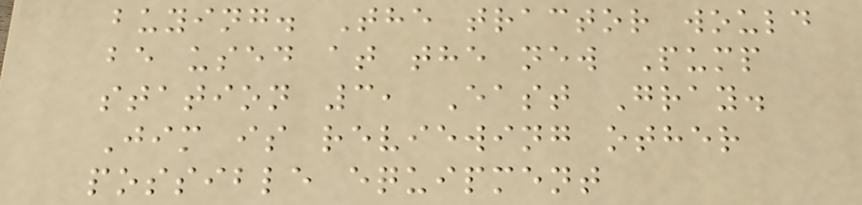buying. The tractor would
be used at the new Pump
station 3, East Gray.
Jim is reviewing other
possible equipment
